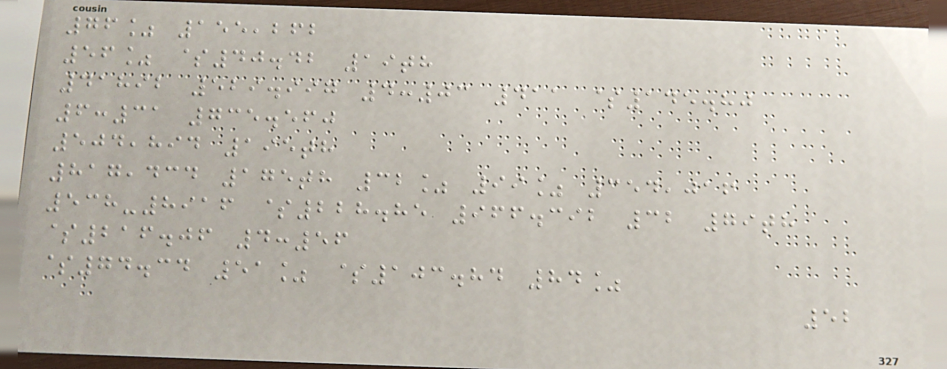76% 155,262
56% $40.42 19th
41892 529.997 4:03 411 $145.80
6:31 735.560
504,894 195th
817,434 175th 32% 99% 354,016
538-8916 $228.85 966.392 32 79th
$216.06 4:56
$74.34 51% $103.84 84%
52
